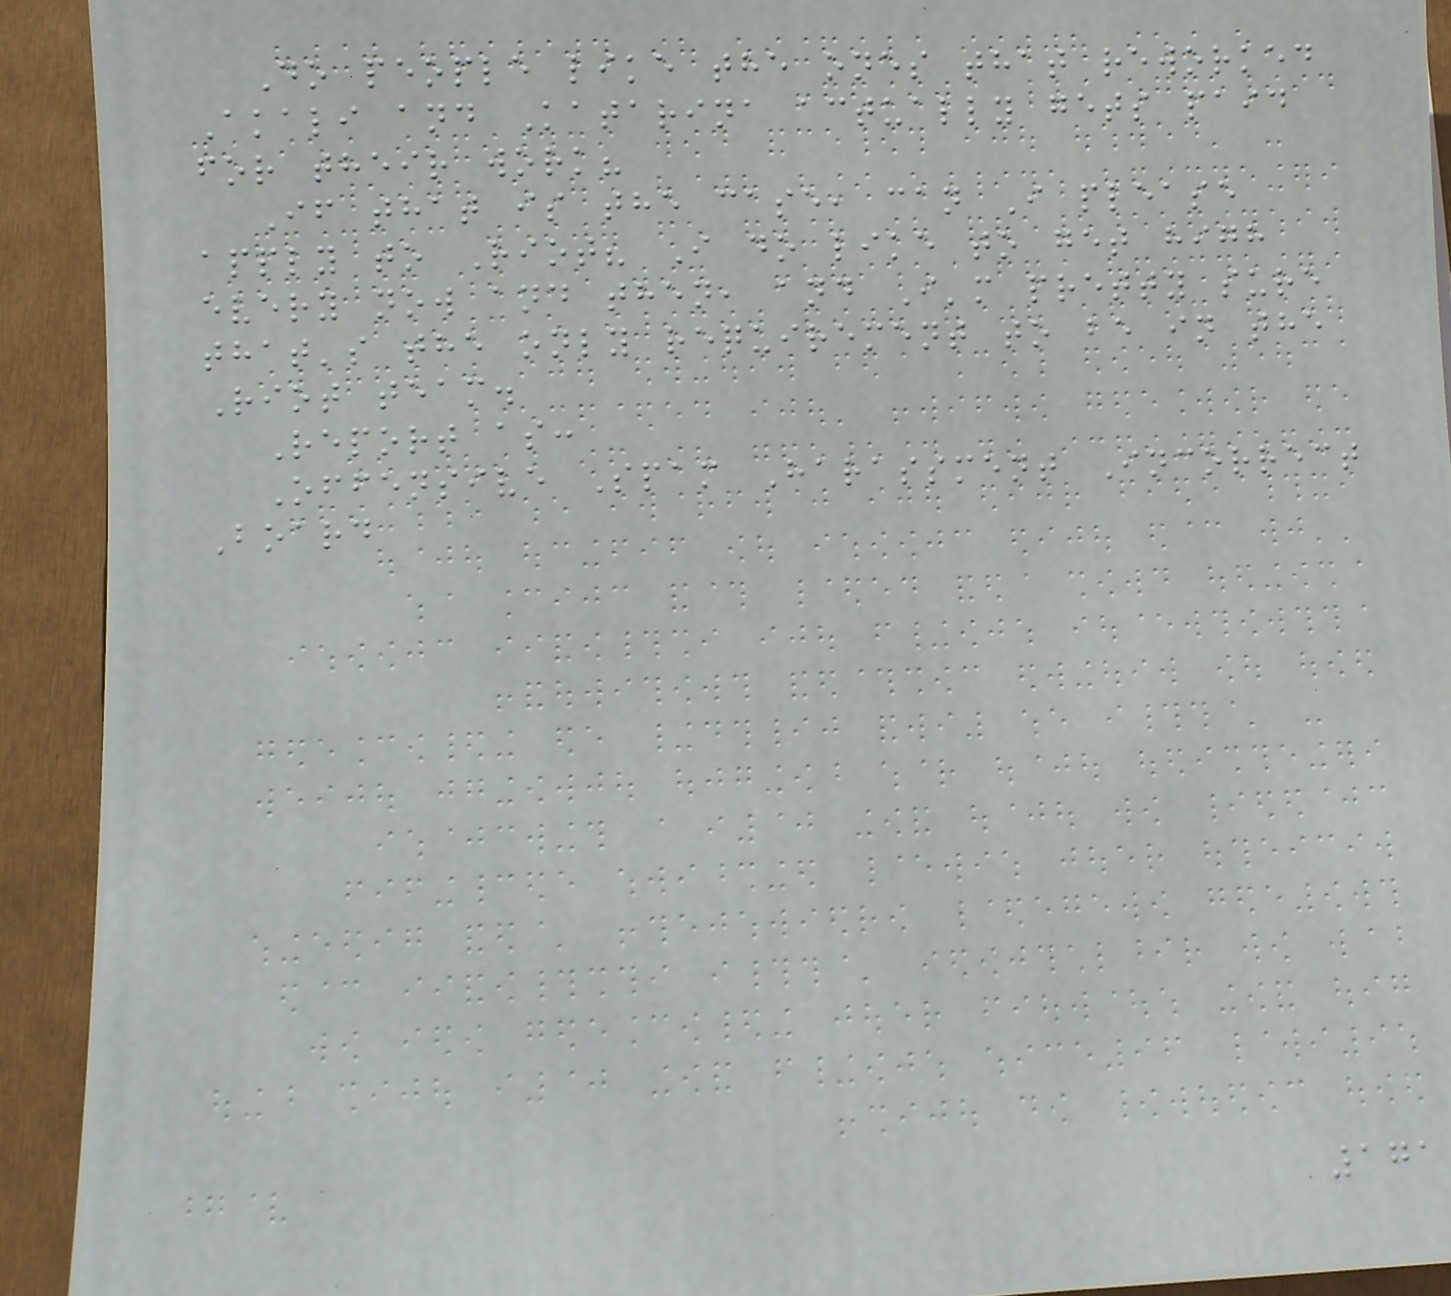Do people like the ones that reworked
Akali and Katarina actually gets paid
for their work?
If that is the case, can I please
apply to Riot? I do like to get high
every now and then, and I'm pretty sure
that's the only requirement to be in the
Riot team.
Report as:
Offensive Spam Harassment Incorrect
Board
171
